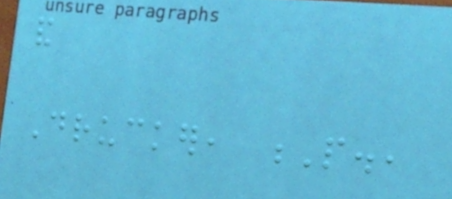and
Drucker, P.,
